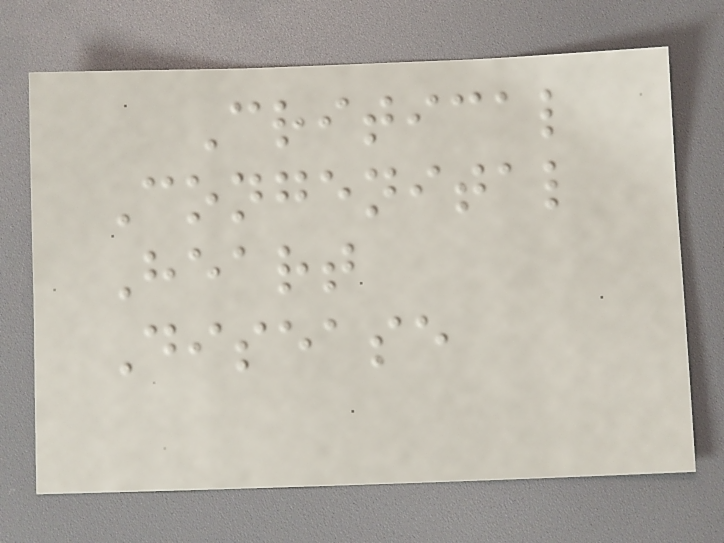Critical
Congenital
Heart
Disease
